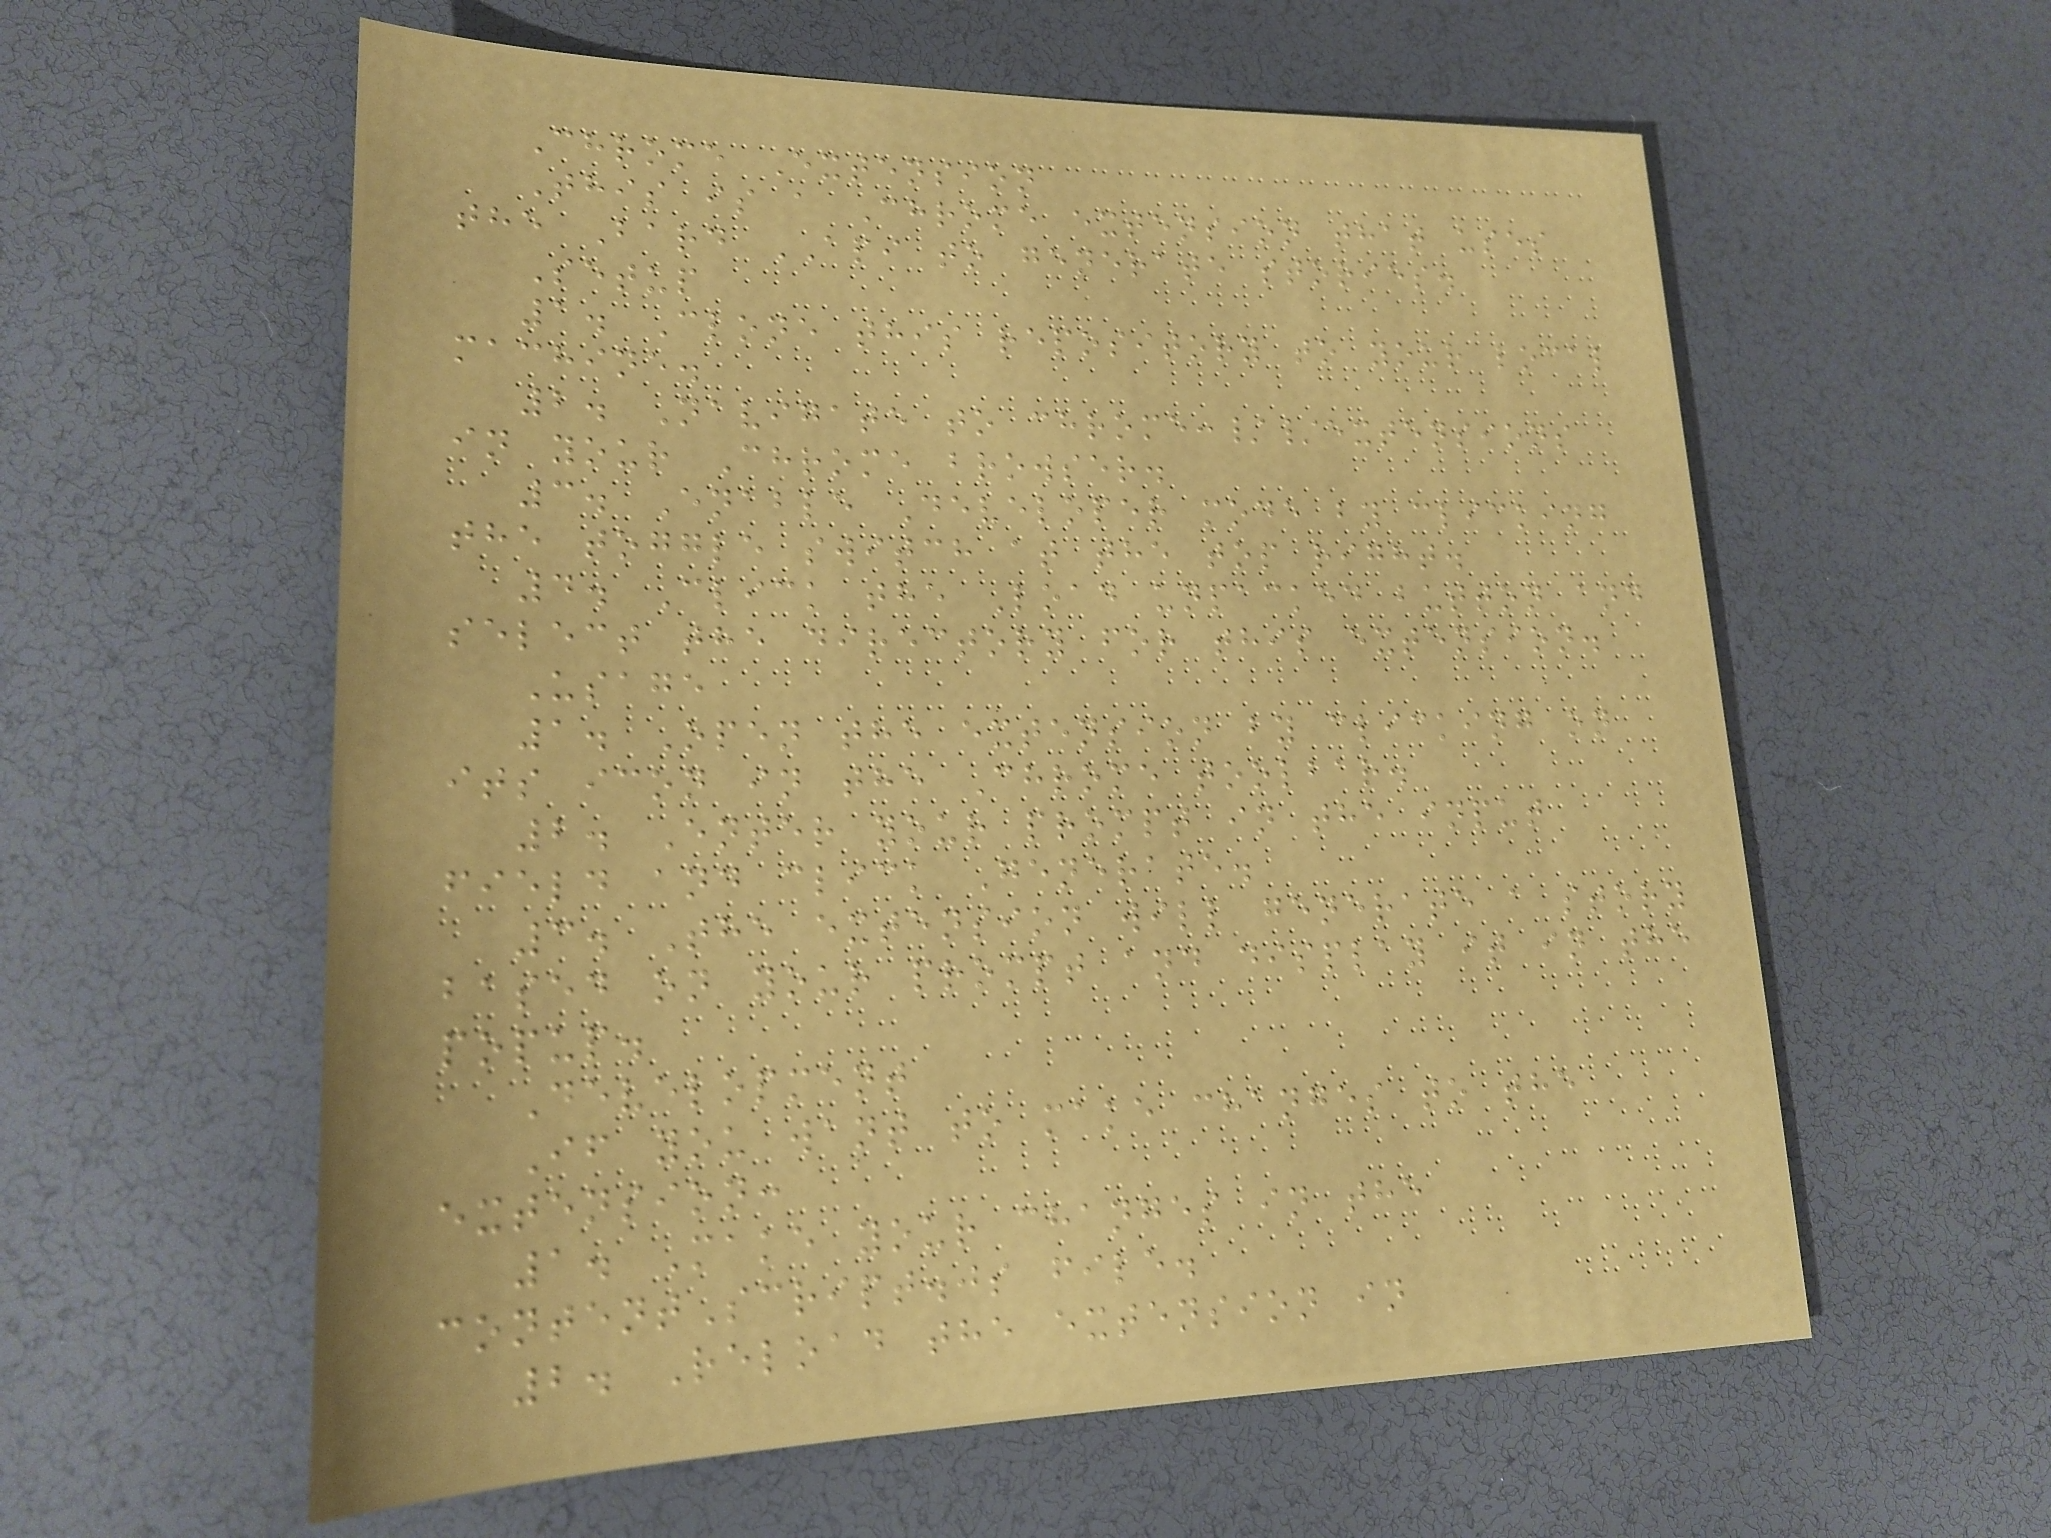Chrome Extension
This is a Chrome extension that uses
the Bard API to generate stories.
Setup
1. Clone this repository to your local
machine.
2. Navigate to chrome://extensions
in your Chrome browser.
3. Enable Developer mode by clicking
the toggle switch at the top right.
4. Click the Load unpacked button and
select the directory for this extension.
Usage
1. Open the extension by clicking on
its icon in the Chrome toolbar.
2. Enter your prompt in the input
field and click Generate.
3. The extension will generate a story
based on your prompt and display it in the
popup.
Development
If you want to make changes to the
extension:
1. Make your changes in the
contentScript.js file.
2. Reload the extension in
